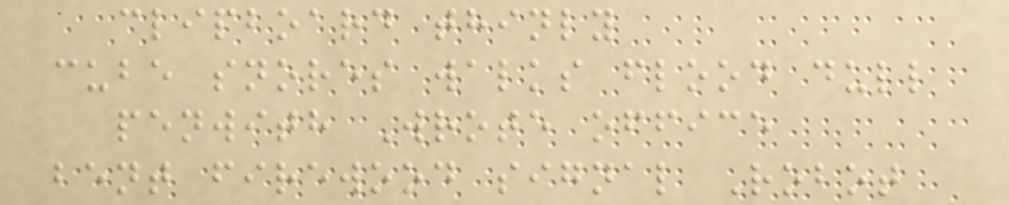clipboard thinly
cube snores walks flood dull
penwith Wrote office
bent firewood signal Robot
